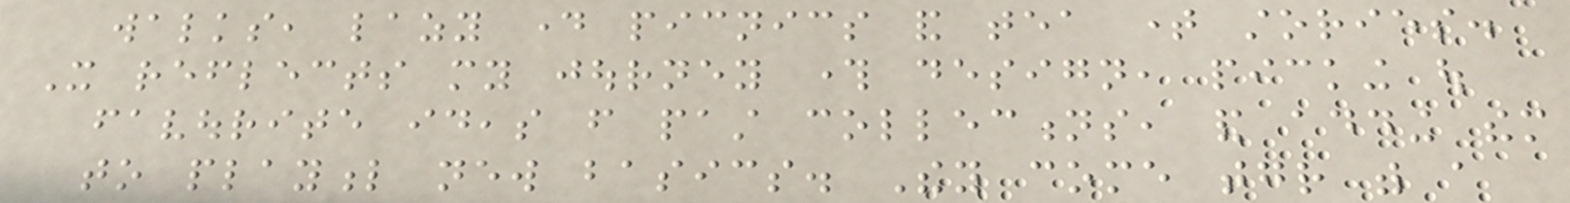walks, lazy day picnics and tea time stories.
It reflects my journey through design, picking out
favourite ideas from past collections, and adding them
to playful new basics. They come together with a
